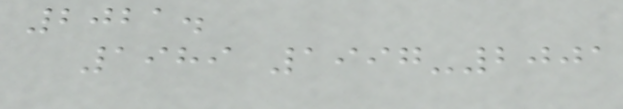2021.
1989 1997-2001
